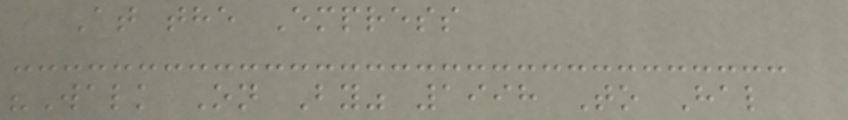At the Empress
"Walk On By" 1998 To Hal
